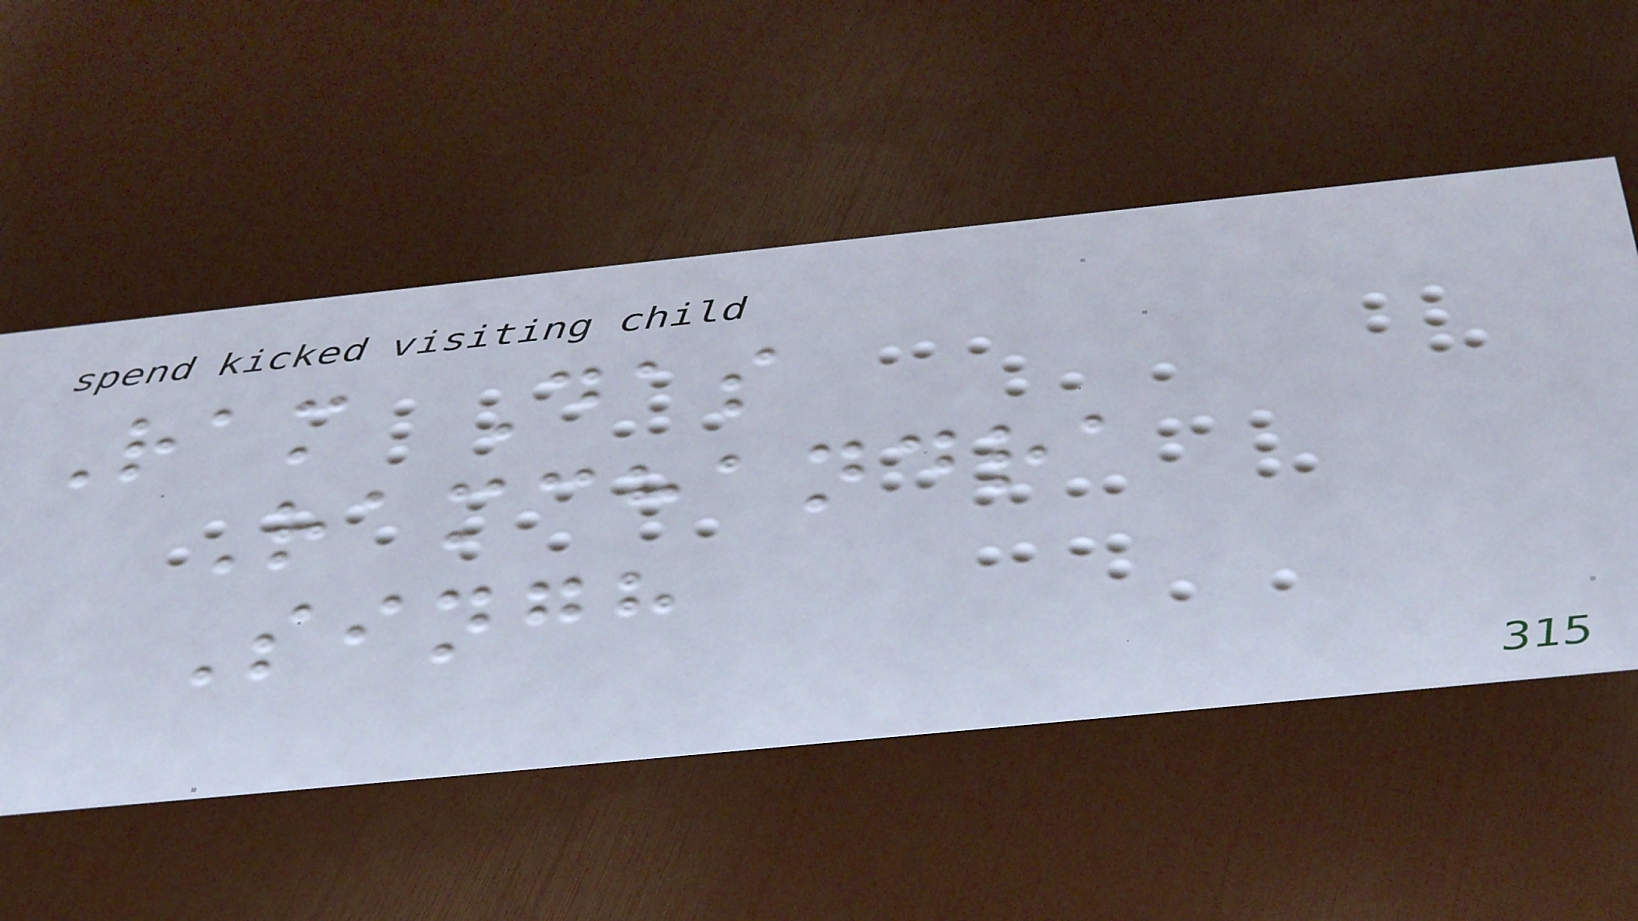Ram Das
Ramchandra
Singh
